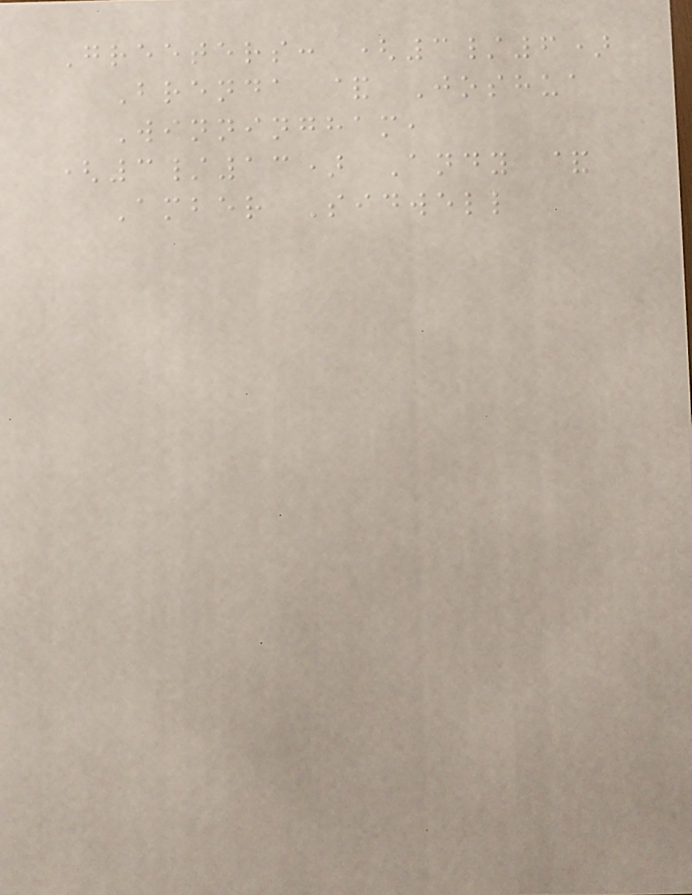Greeters: (3/6)
Brenda & Joshua
Winningham,
(3/13) Andy &
Amber Sidwell
